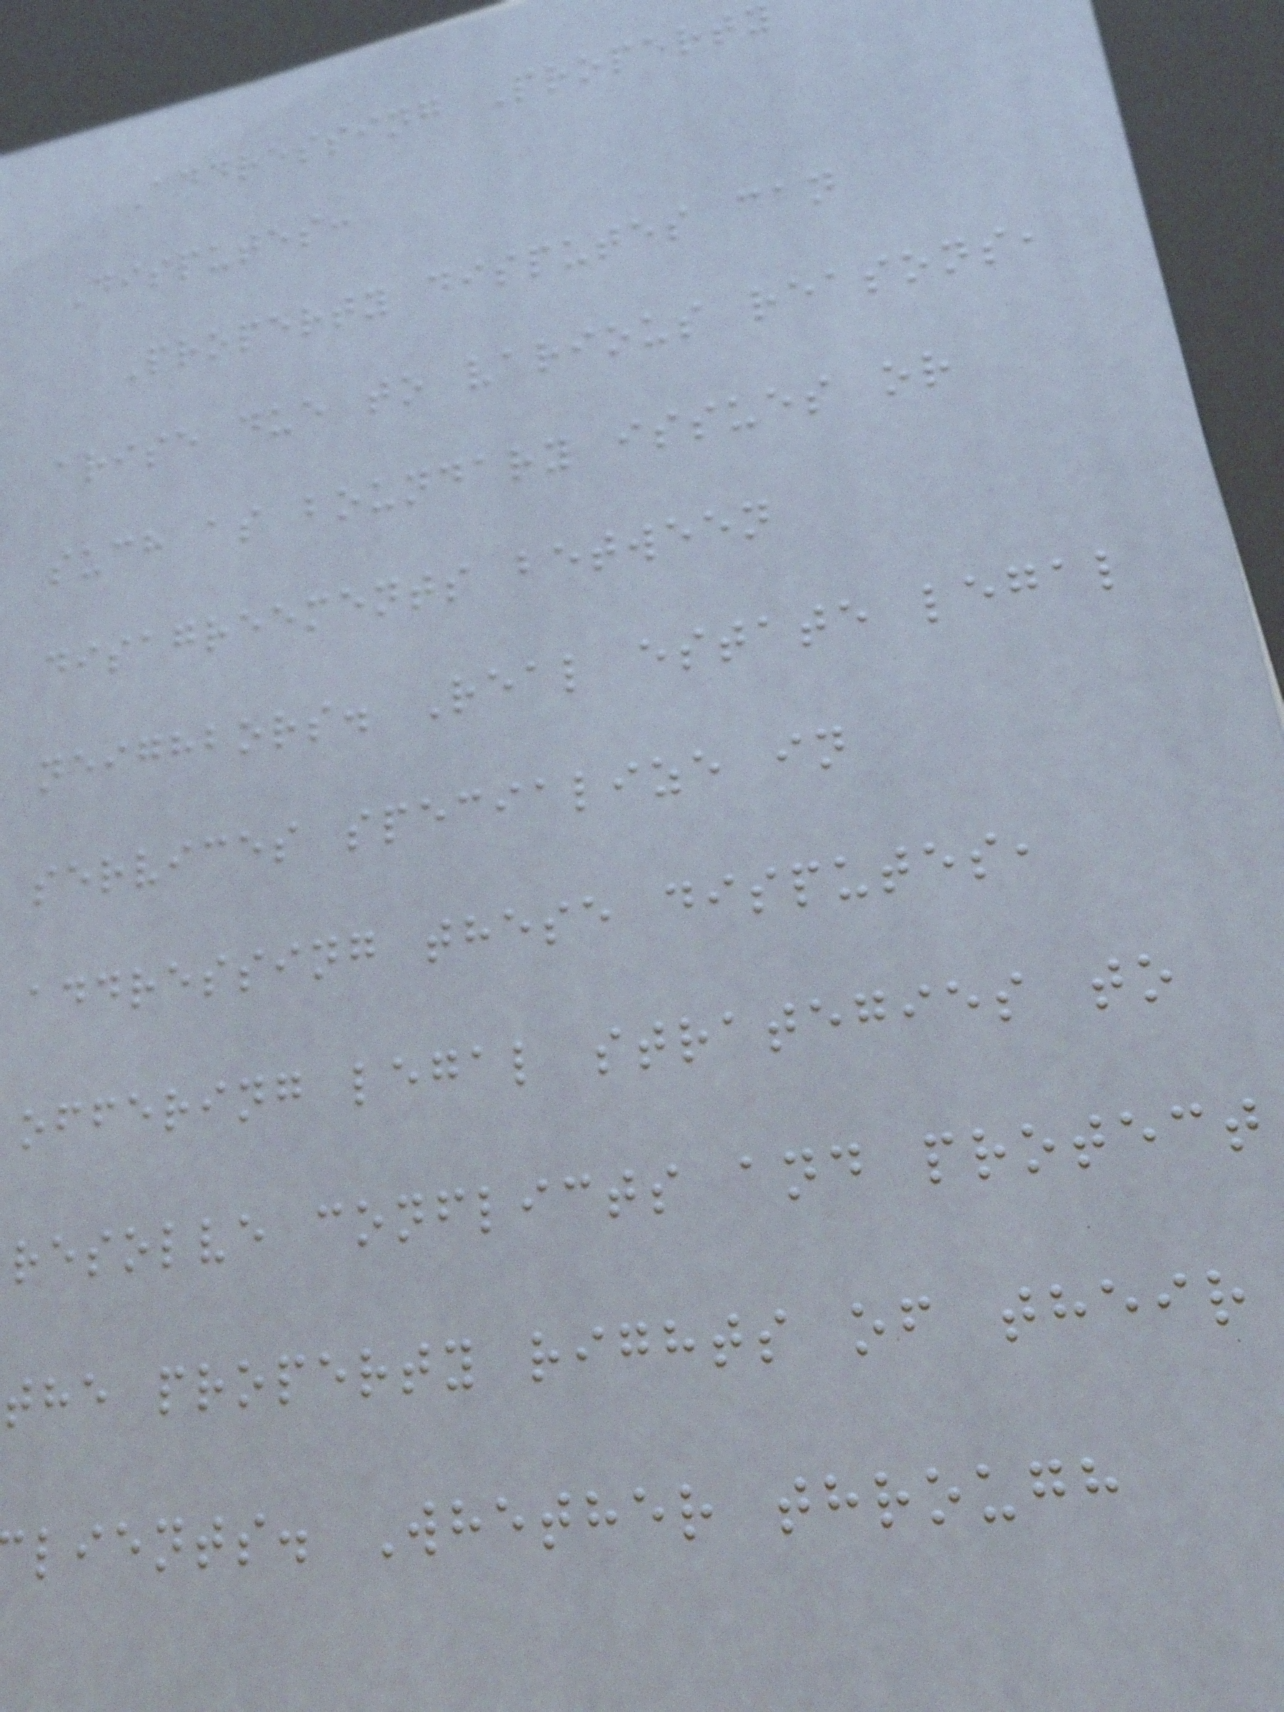Addressing Property
Disputes:
Property disputes can
arise due to various reasons,
such as boundary issues or
disagreements between
neighbors. Real estate legal
services specialize in
addressing these disputes,
offering legal strategies to
resolve conflicts and protect
the property rights of their
lients. Whether through
